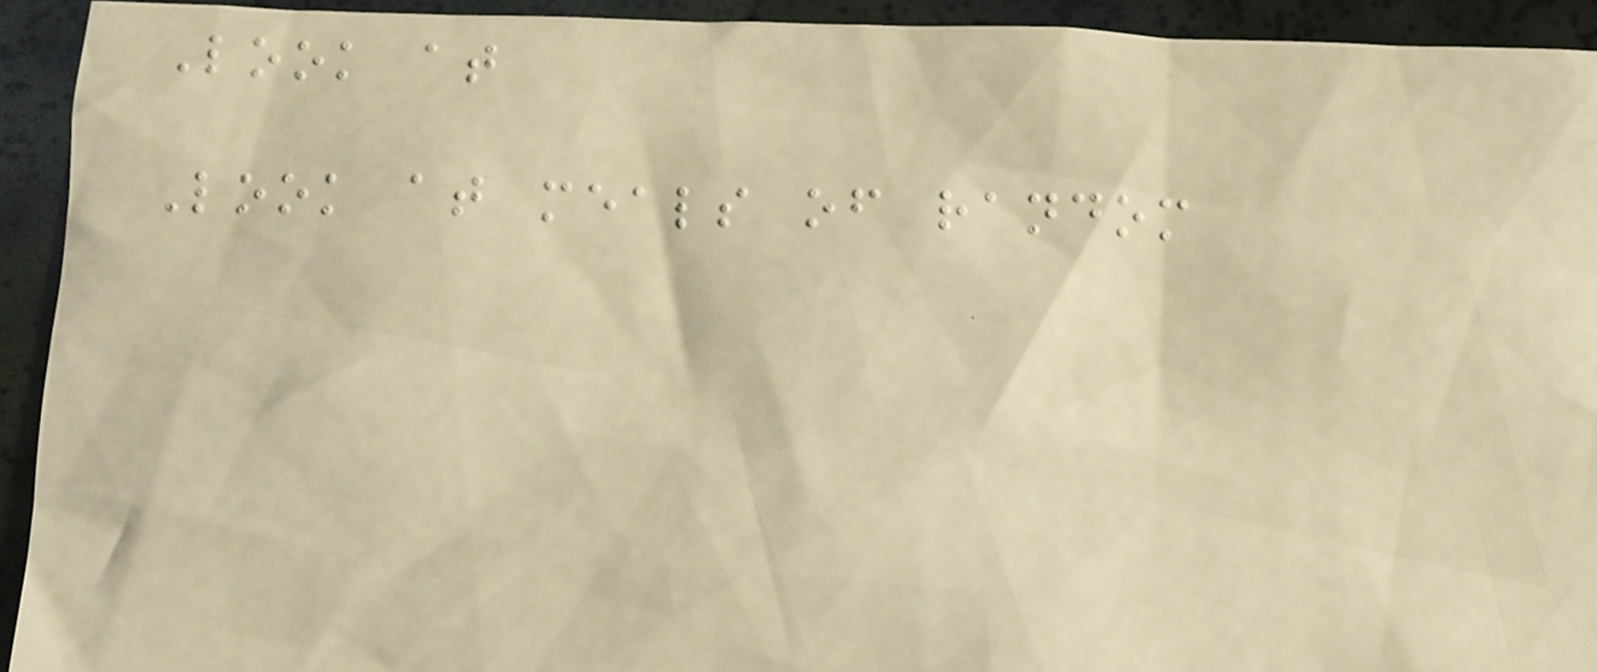Look at
Look at meals of random
